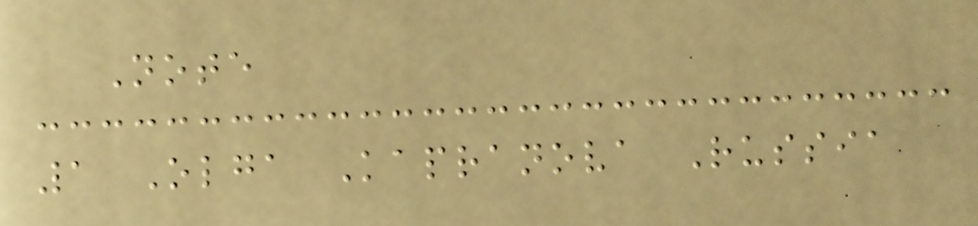Note
1 Olga Kapranova Russia
